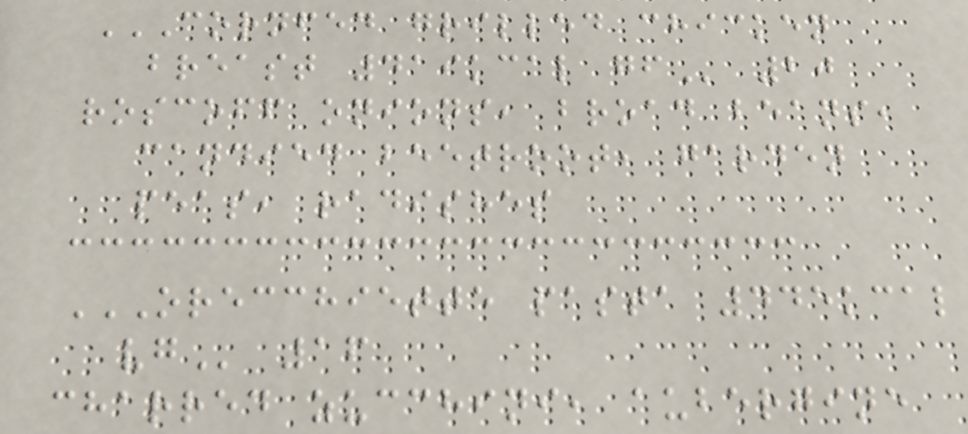CORNFED GRILLED CHICKEN
BREAST 419KCAL GF 20
roscoff onions, broad beans,
candied beetroot, garden
peas, radishes
ORECCHIETTE PASTA 445KCAL
VG 16
charred zucchini, aubergine
